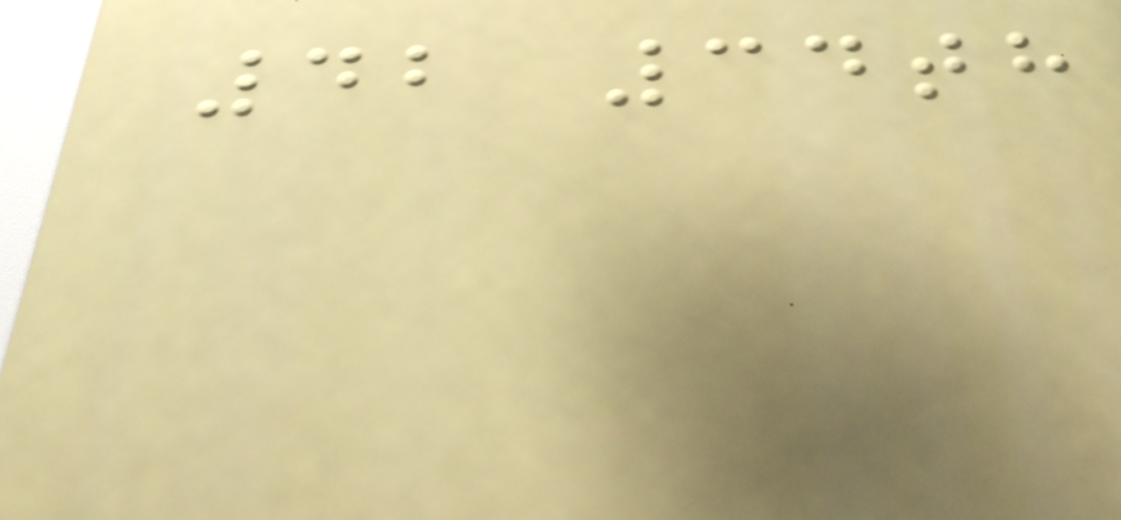42 34th
